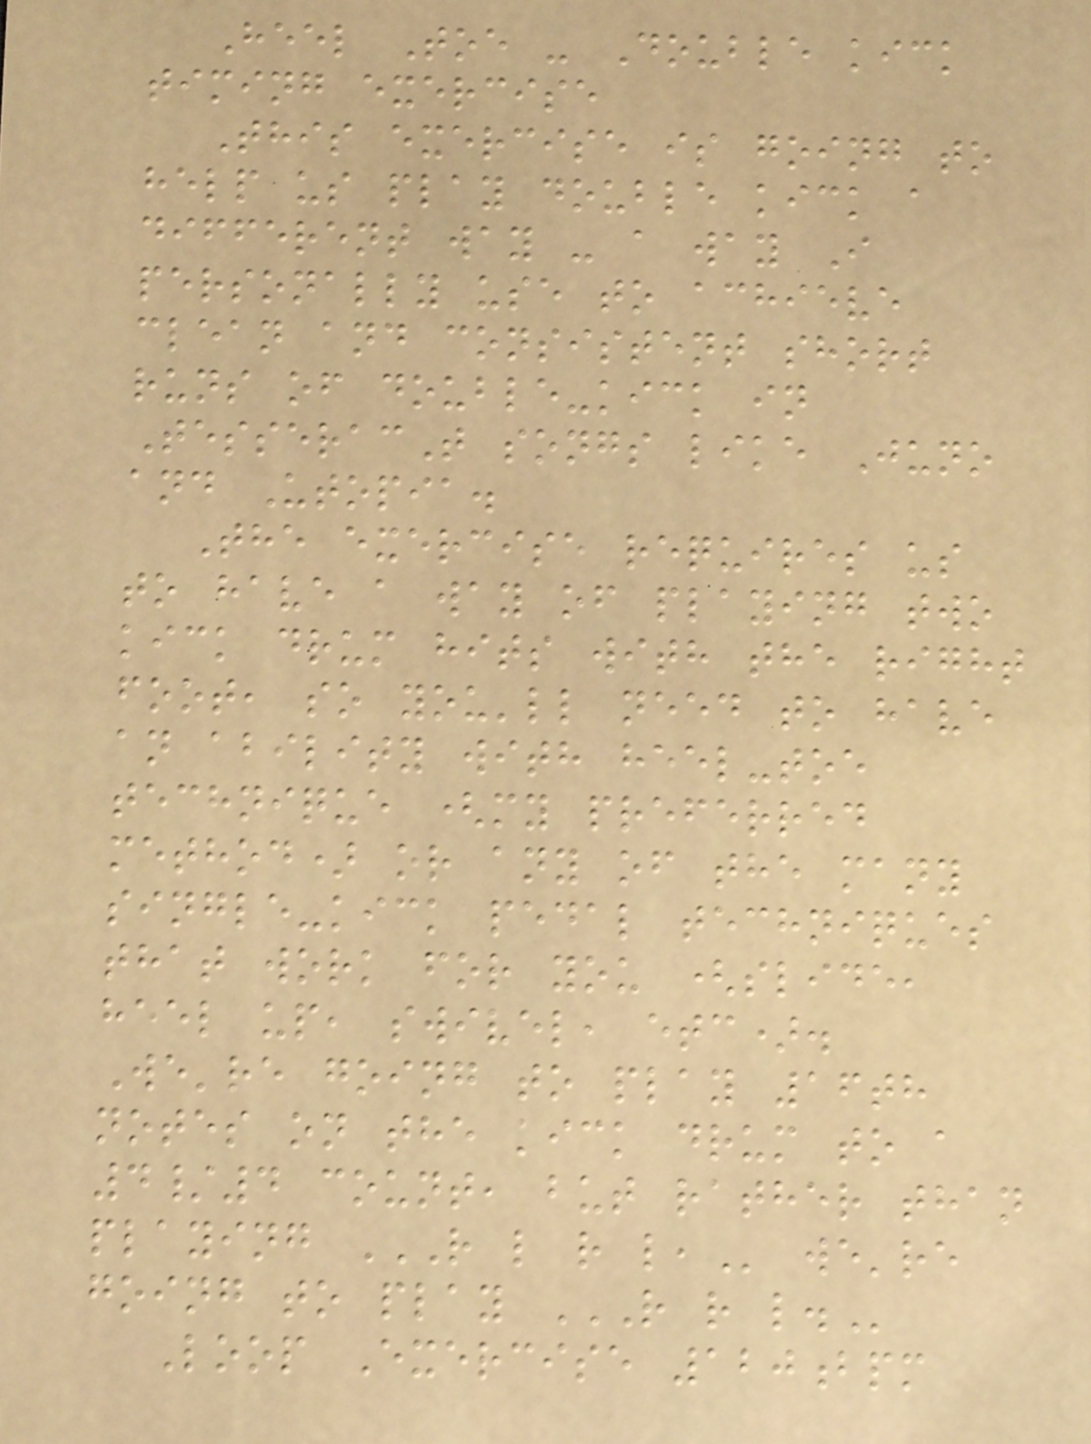Heel Toe - Double kick
timing exercise
This exercise is going to
help us play double kick a
different way - a way I
personally use to achieve
clean and consistent short
runs of double-kick in
TesseracT songs like Juno
and Utopia.
The exercise requires us
to have a way of playing two
kick drum hits with the right
foot, so you'll need to have
an ability with heel-toe
technique (my preferred
method) or any of the many
single-kick pedal techniques
that work for you (slide,
heel up, swivel, etc).
We're going to play 16th
notes on the kick drum to a
4/4 count, but rather than
playing R L R L, we're
going to play R R L.
Loop Exercise 120bpm
